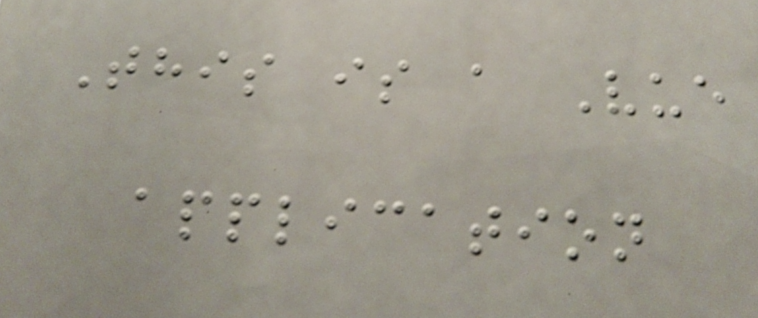This is a Vue
application
